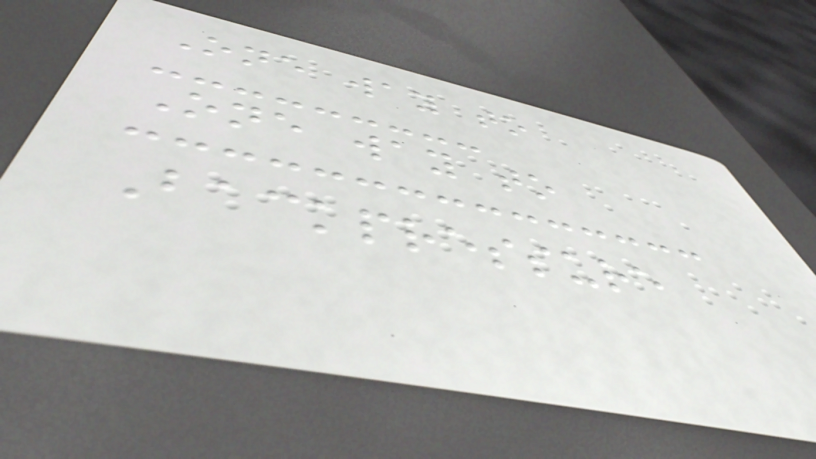One way to
One way to
Backpressure
